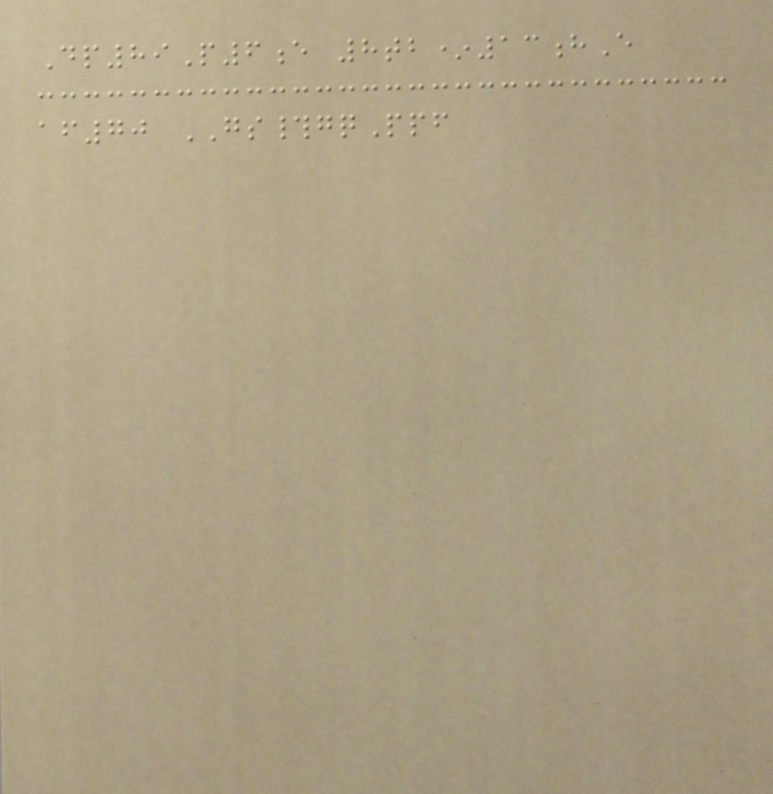Dp89P6e 8tb*13hE
af70 GS#gqPpf
